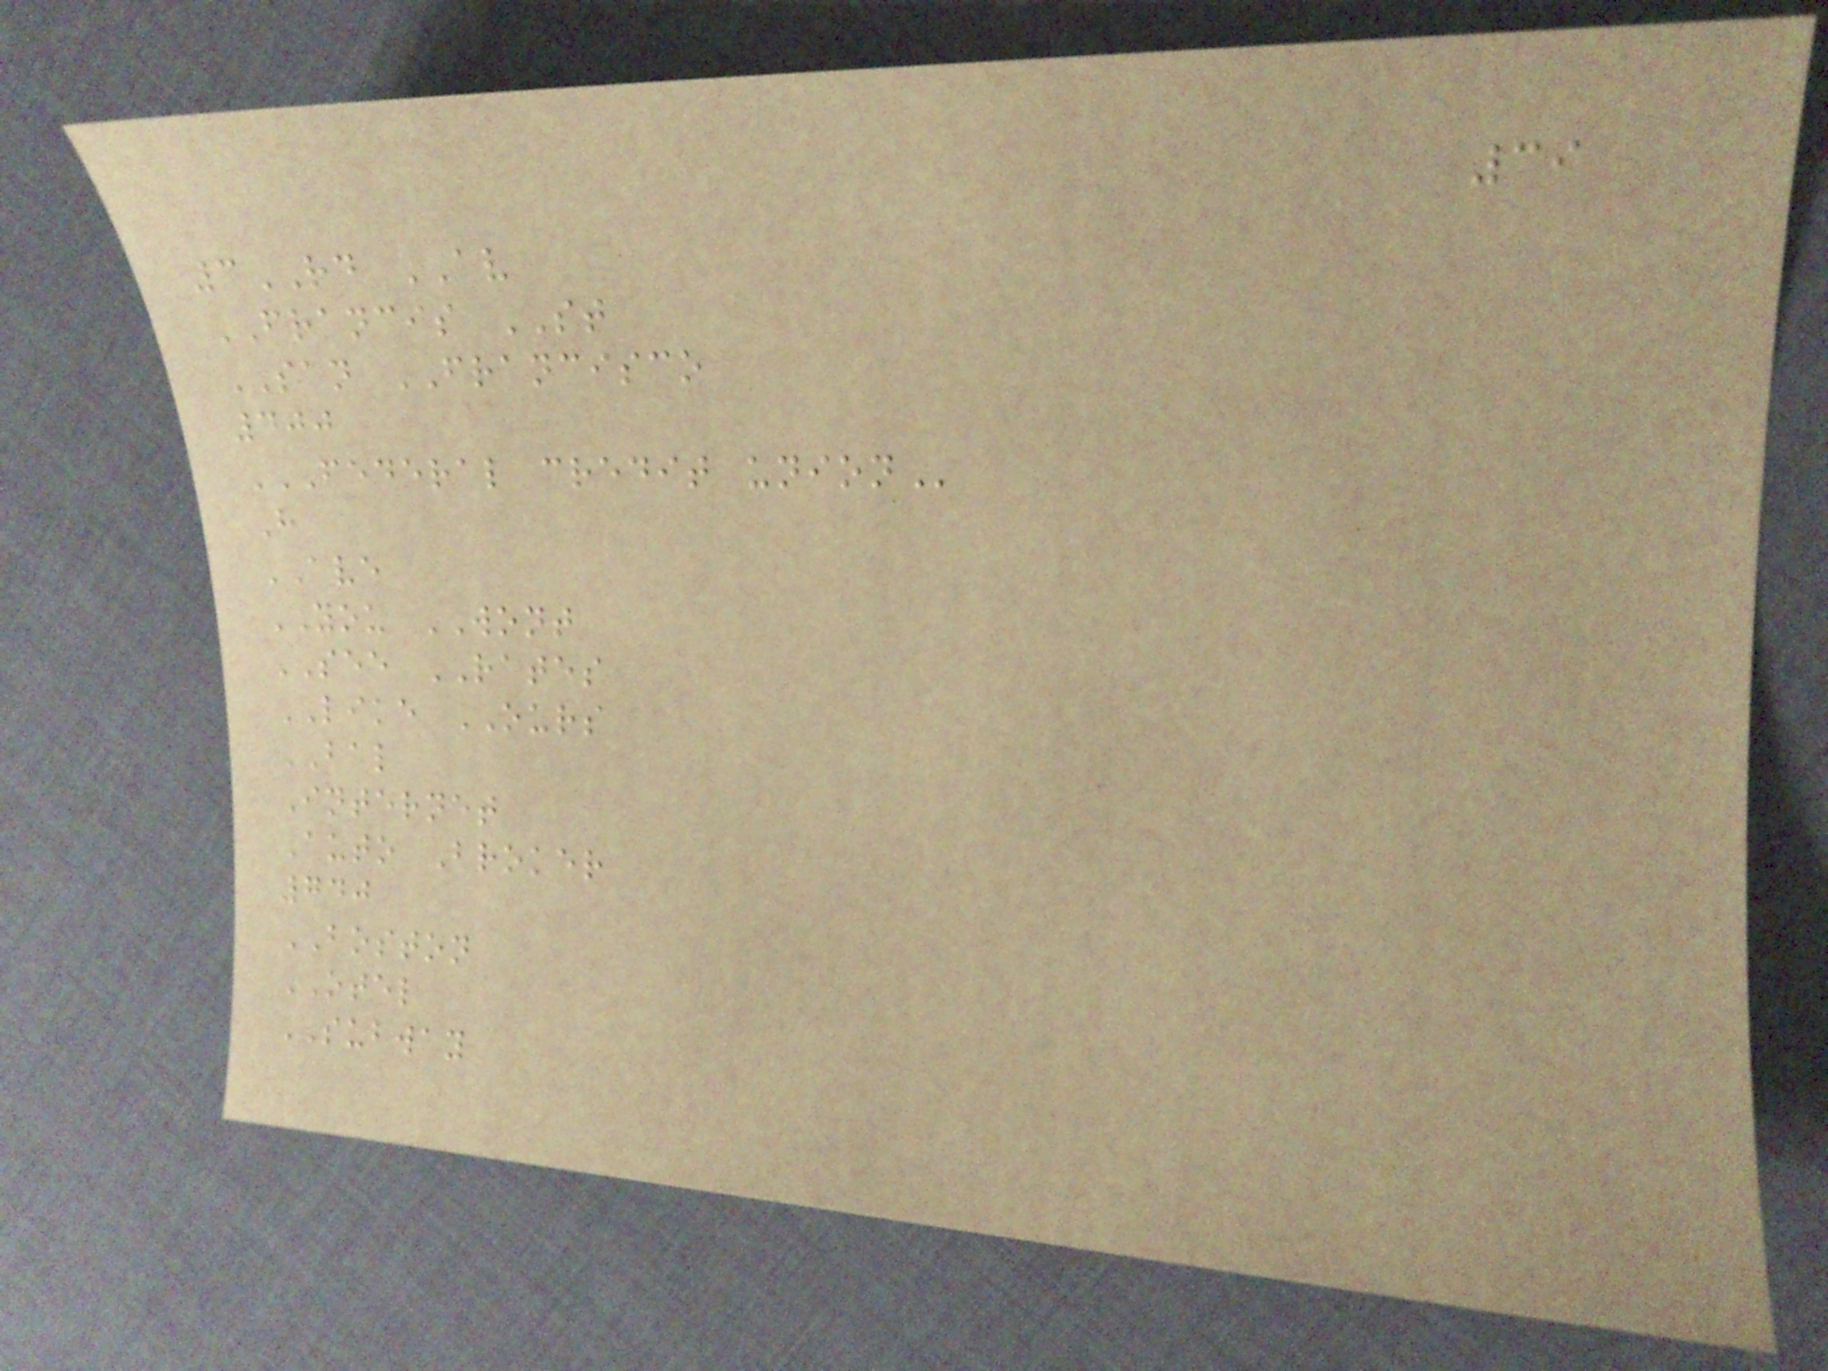39
3RD AV
FRANCIS ST
SAN FRANCISCO
400
FEDERAL CREDIT UNION
H
AVE
YOU WONT
SEE RATES
LIKE OURS
BAL
Internet
Auto Broker
740
BOSTON
OTEL
SUBWAY
